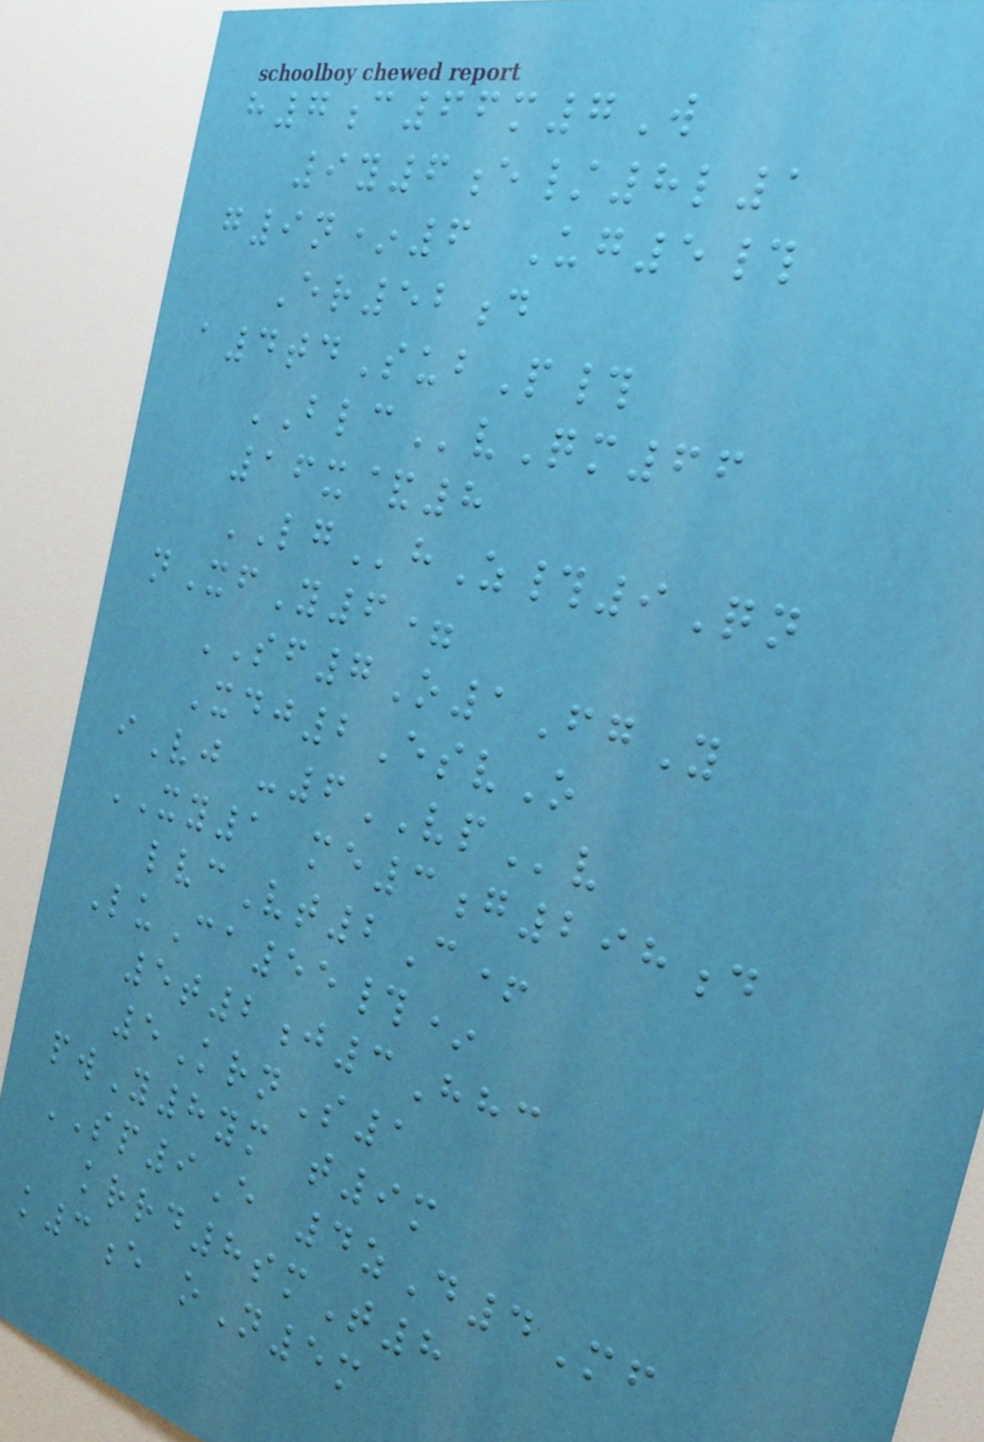h7c66m7W
9y6e/8l1
g9n*6 Ug5#
Er52d
a4tdSubP#
BLCvQm66
16x&8
LGhZ#9Qn
nXfY6=
SF7O1FgY
Xdj2EsvO
iVj -6VPv
XY1 me3g298d
lvcVt2C+
LuCa55#*
5t2j3Hhc
5KrnS1
pwY8ym t9m
SP9E 4zD4Mf
krrd8smT8
k3e oN5m
